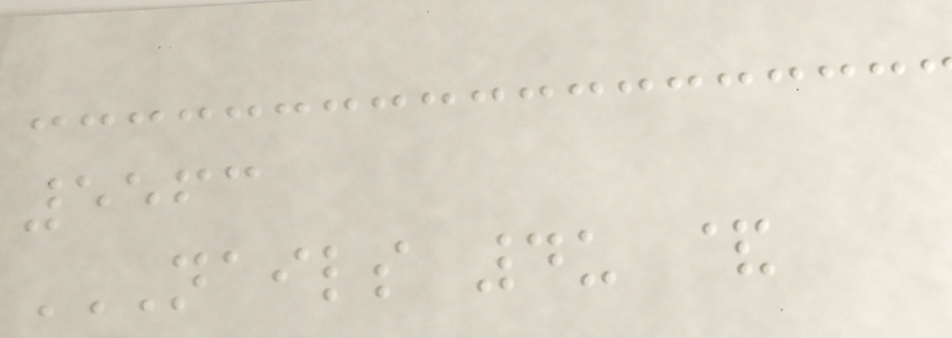5563
NAILS 4U &
